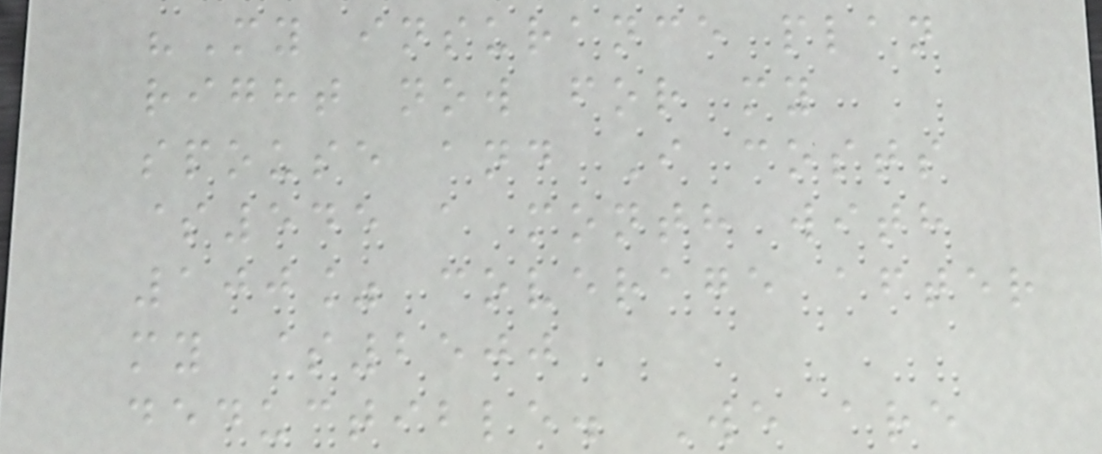"My insurance plan
right now for my
spouse and I costs
$545 a month with
100% coverage after
my $2500
deductible. We are
